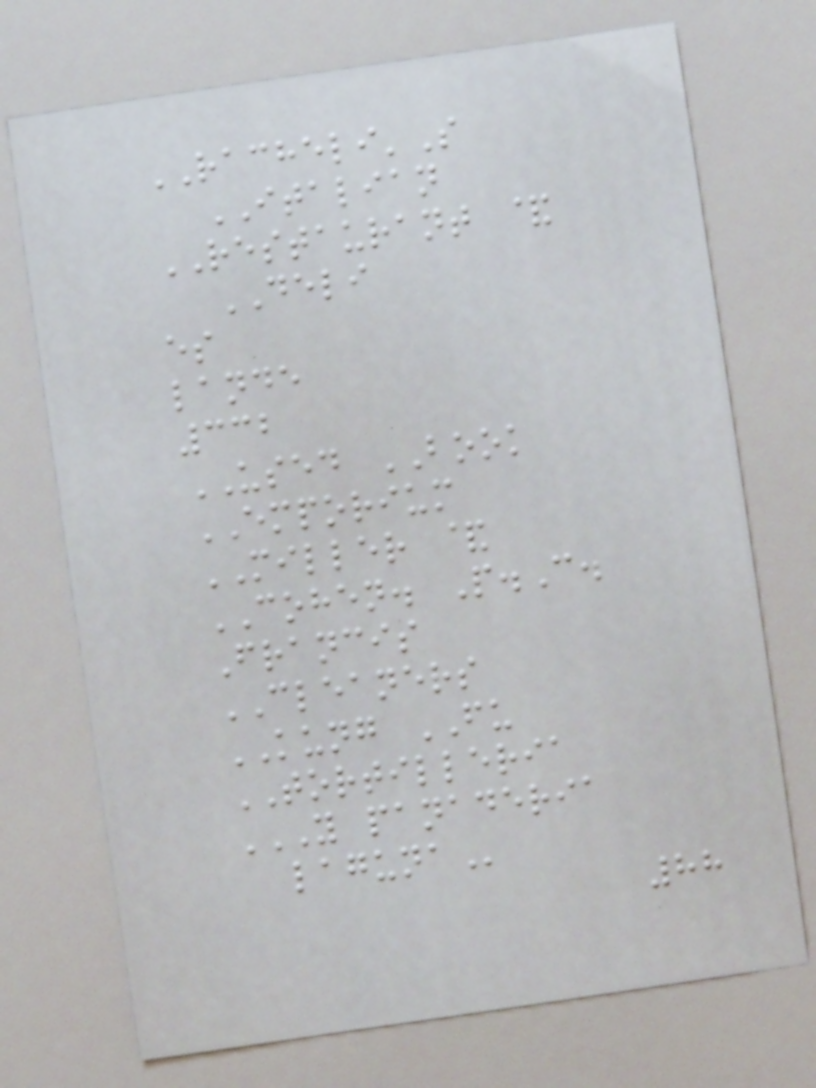RACHELI'S
ITALIAN
RESTAURANT &
DELI
es
lande
332
USED BOOK
EMPORIUM
MILLER &
COHEN. P.C.
Francis
CLEANERS
KUNG FU
TORTILLERIA
Y PANADERIA
LAGUNA
88
